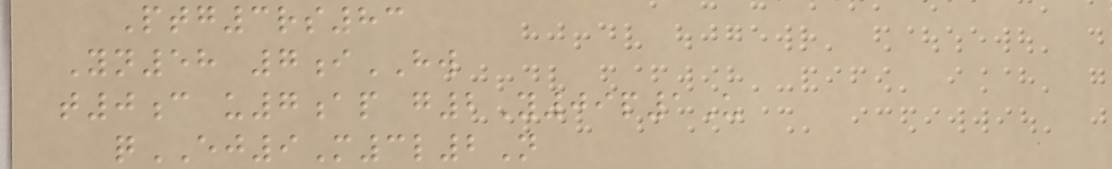Ptg3rs83
Yn58 7iHW
t0c u7ap g2Y09p1U
qEJ9M3l2N
